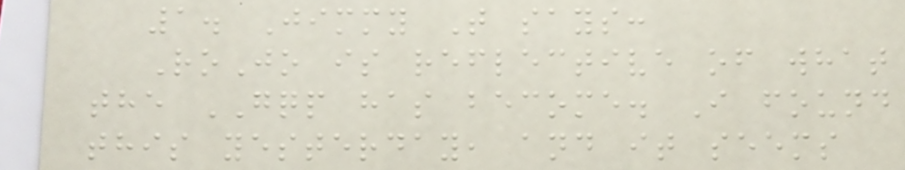1. Jimmy T says:
RoJo is reflective of what
the GQP has become. I found
this yesterday, and it seems
